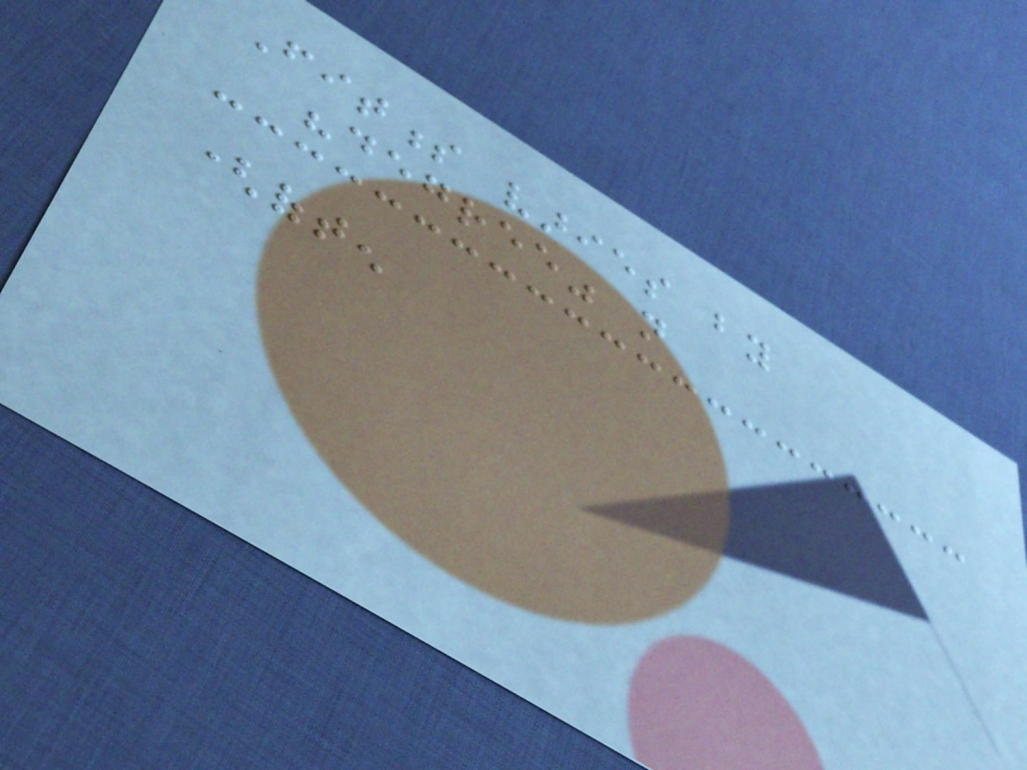Fitness varies by
"degree" not
(often
